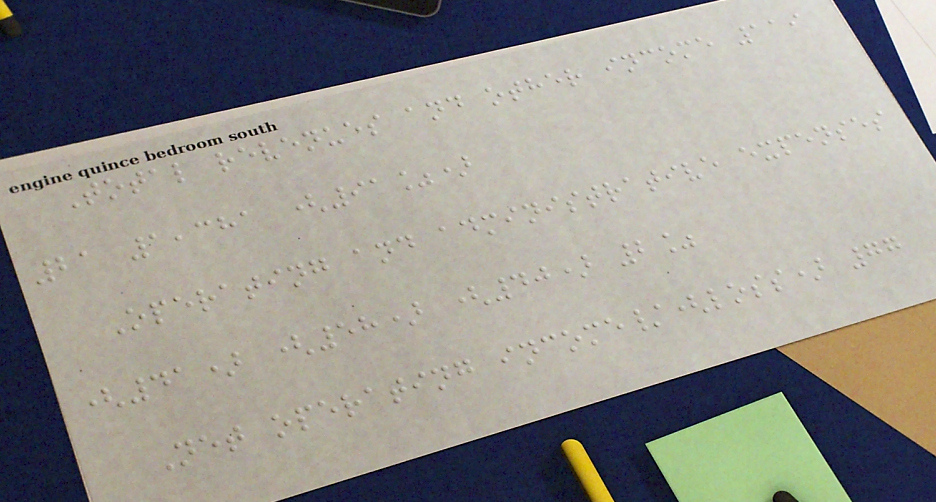Total revenues and other income 119
21 1,381 (91%)
Operating and administrative expenses
(41) (58) (40) 2%
Net operating income/(loss) 77
